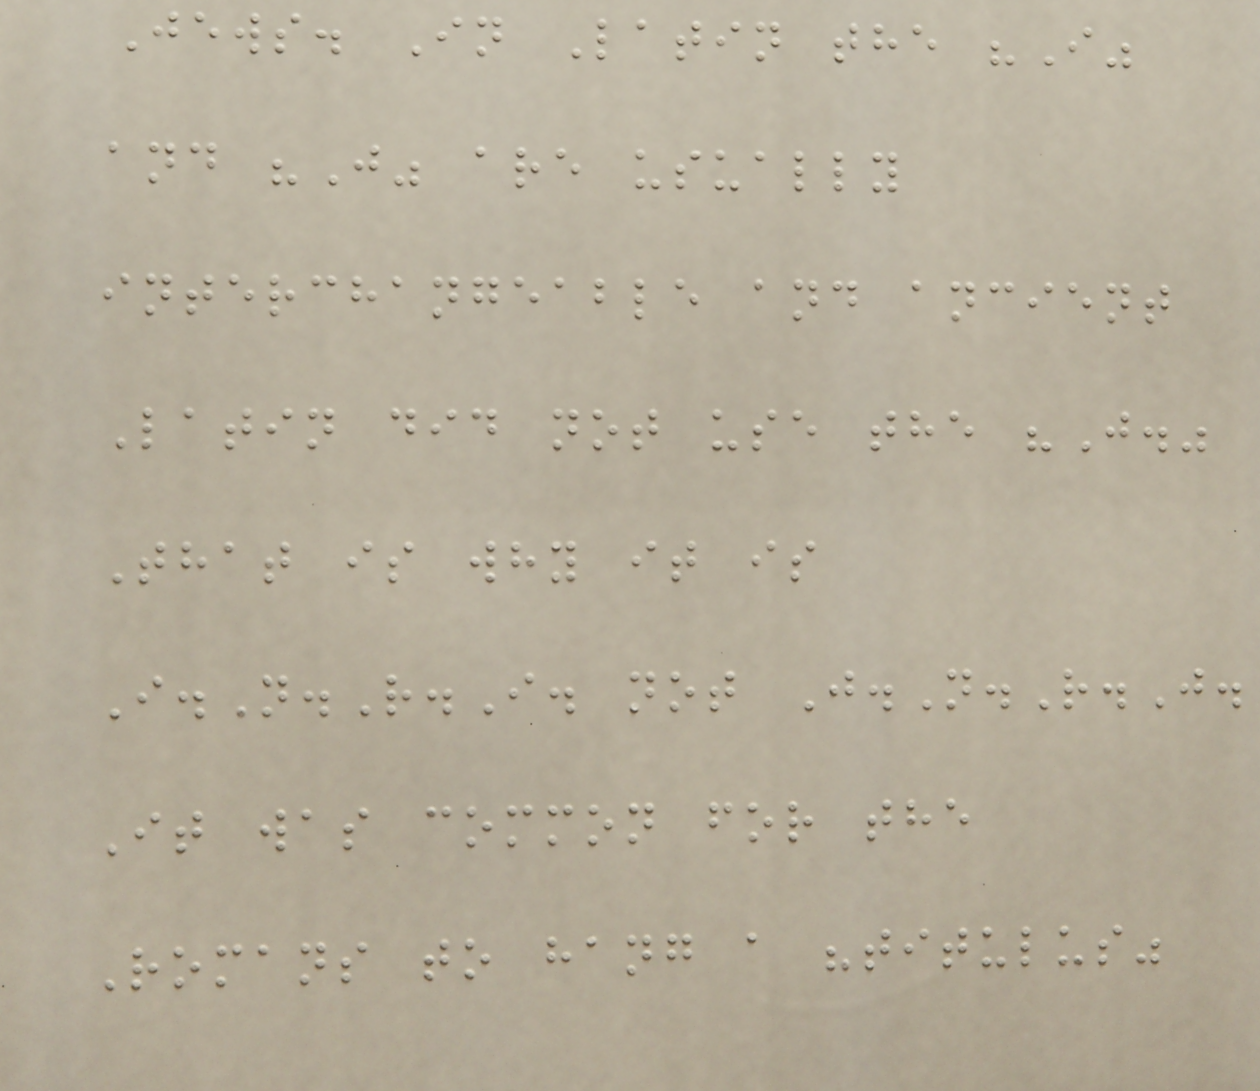Jews. In Latin the "I"
and "J" are usually
interchangeable and ancient
Latin did not use the "J."
That is why it is
I.N.R.I. not J.N.R.J.
It was common for the
Romans to hang a "titulus"
